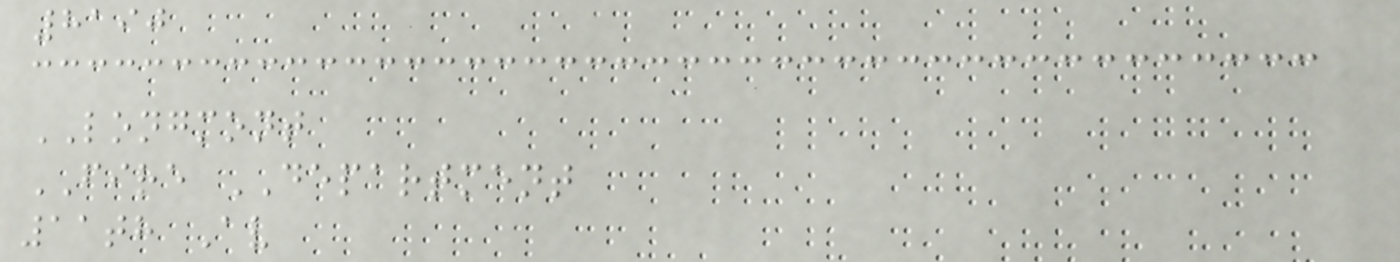8190
LONGMONT
FIRE DEPARTMENT
11th Av
